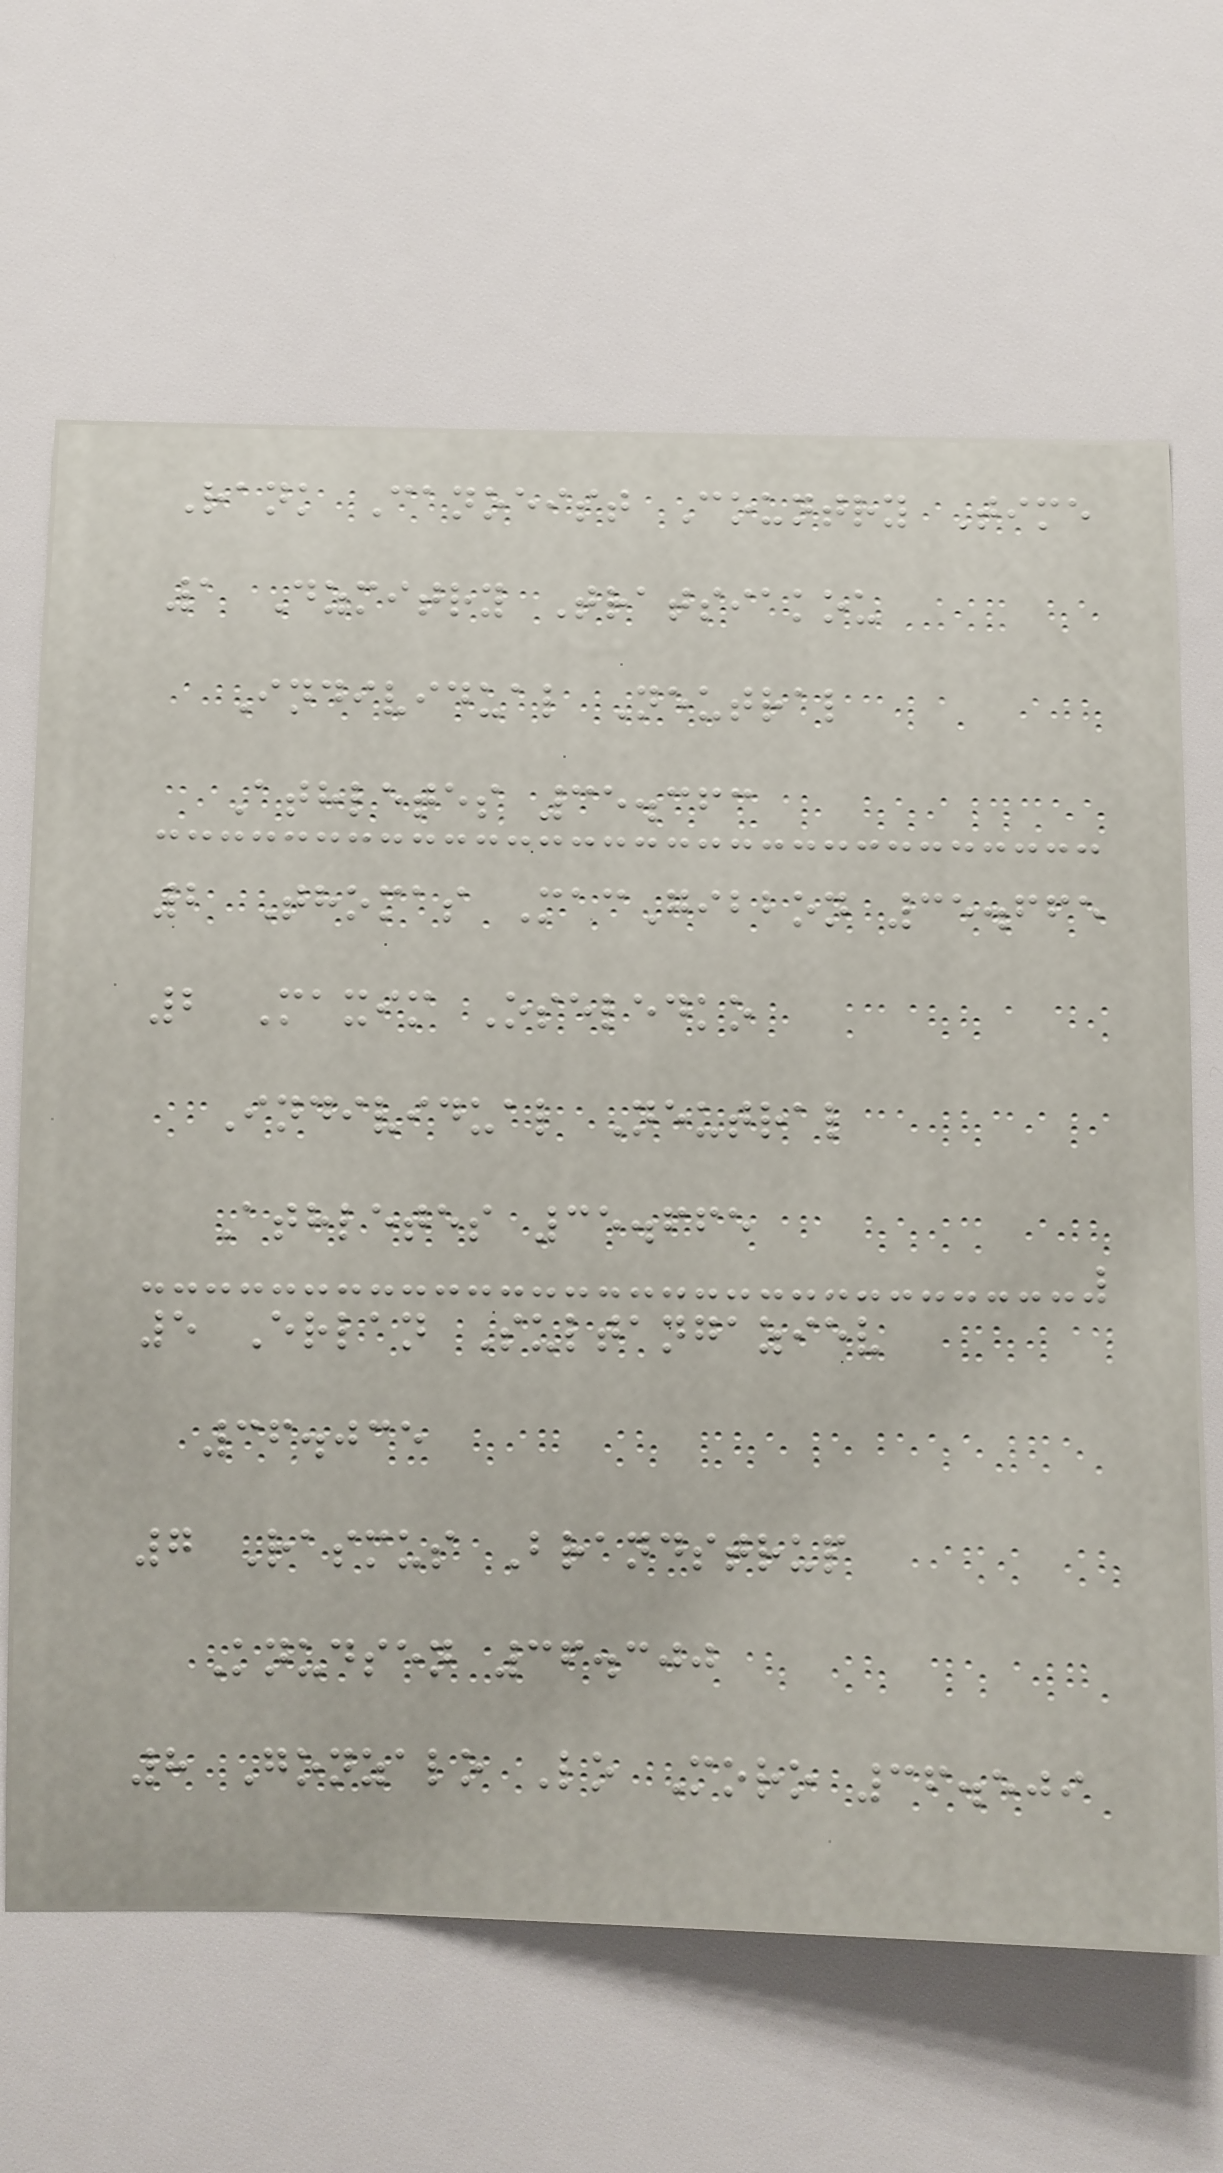Rank Canoeist Country Time
1 Dzmitry Tratsiakou
Individual Neutral
Athletes 35.363
2 Thomas MacGibbon 35.665
2 Maxim Oseledko
Individual Neutral
Athletes 35.665
5 Erlan Sultangaziev
36.035
7 Rasmus Brandstrup
Knudsen 36.300
8 Gonzalo Lo Moro 36.509
